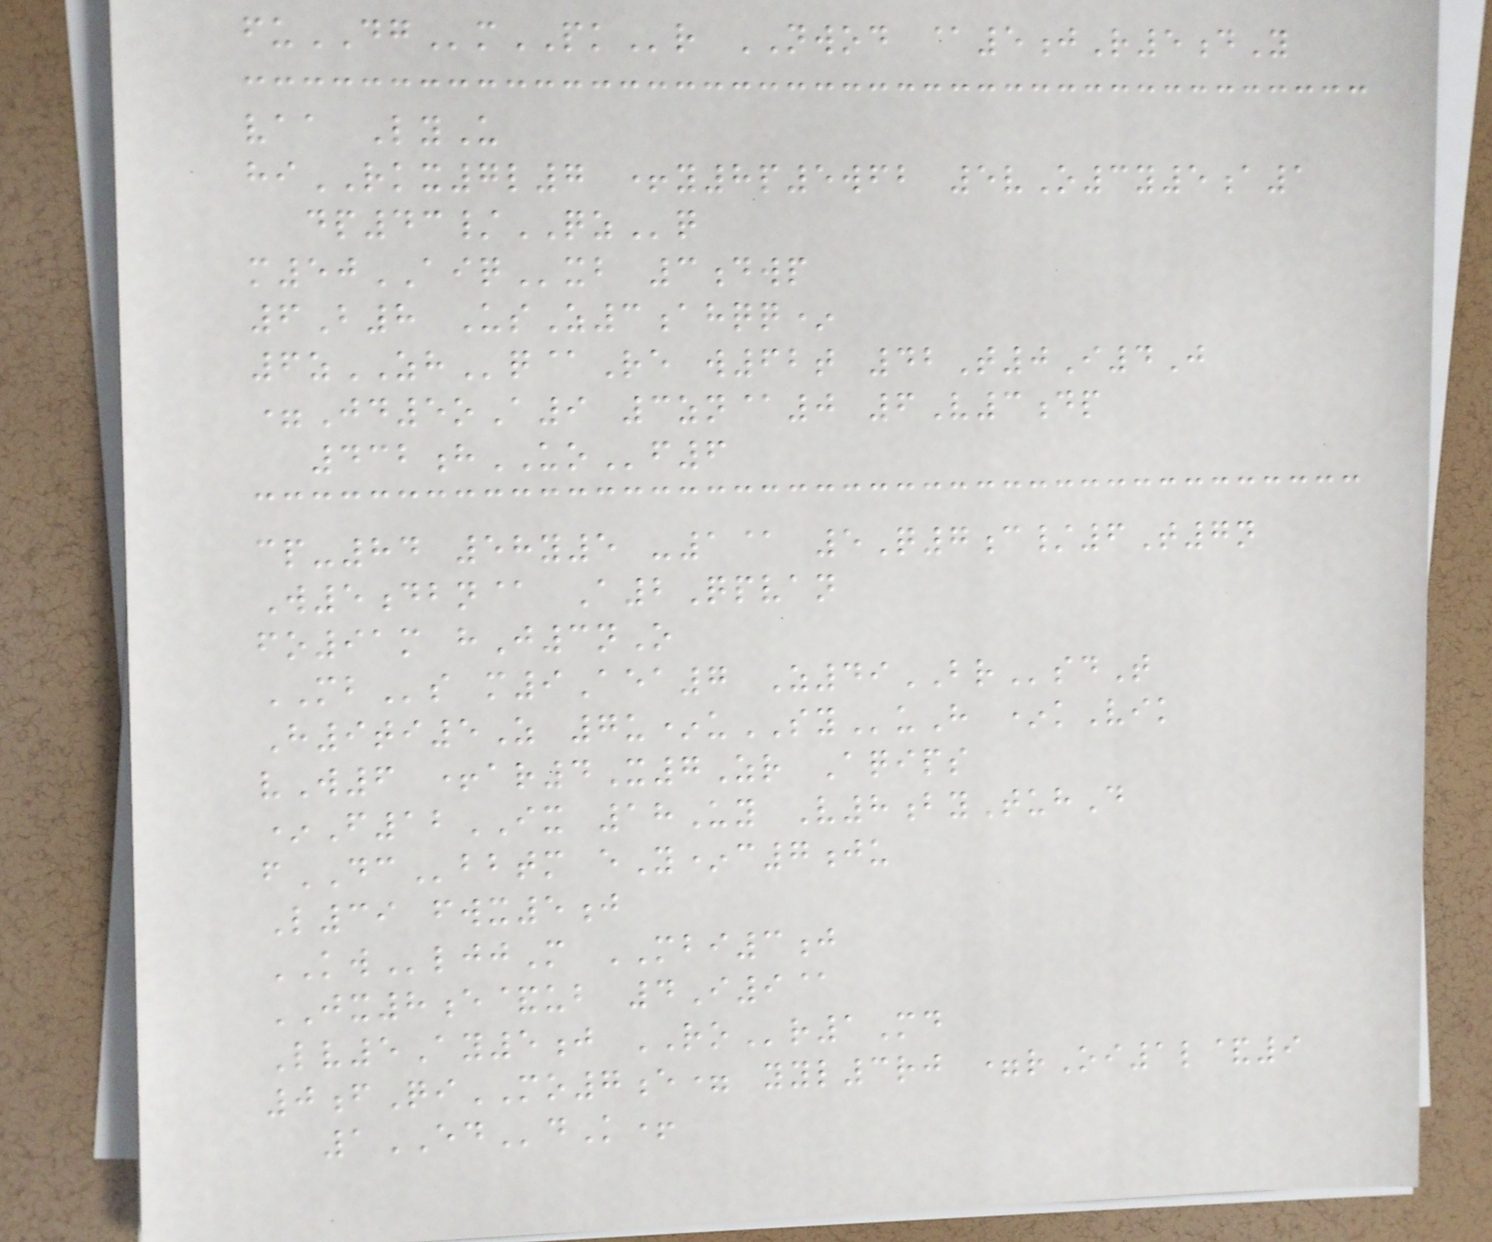fuDGmPKr NWOD @5jR5dY
vaa LyU
hiRKX7l7 +y8p5wfb 5vO3y5a1
dp43/QZq
m50AIQxb 3dwp
6B8 UsZ3ahqq*
6zZHq@Re w62t 42T0I4J
=Jd5oA9 3zn@0 6V3dp
432hUOf6
cp-84 58y5 -1@ 5Q7c/6T7n
W5dbn@ A2Qpvan
fo91m hJ3nO
MBs m9Aea7 Z49BRsdT
H9ti5Z 7u*uSYuH *kVik
vW6 +ar4X7Zr Aqips
*F12IX 18Uy V8byTuhD
fDCbbtm eY*c7ju
L39 fwx5j
KWljjM MBI3j
JX8e&ub 4I9@
Lv5Ay5j ROr1Md
0fQiMO7e= yyl3rj =rOi1l&9
1EDdK+
